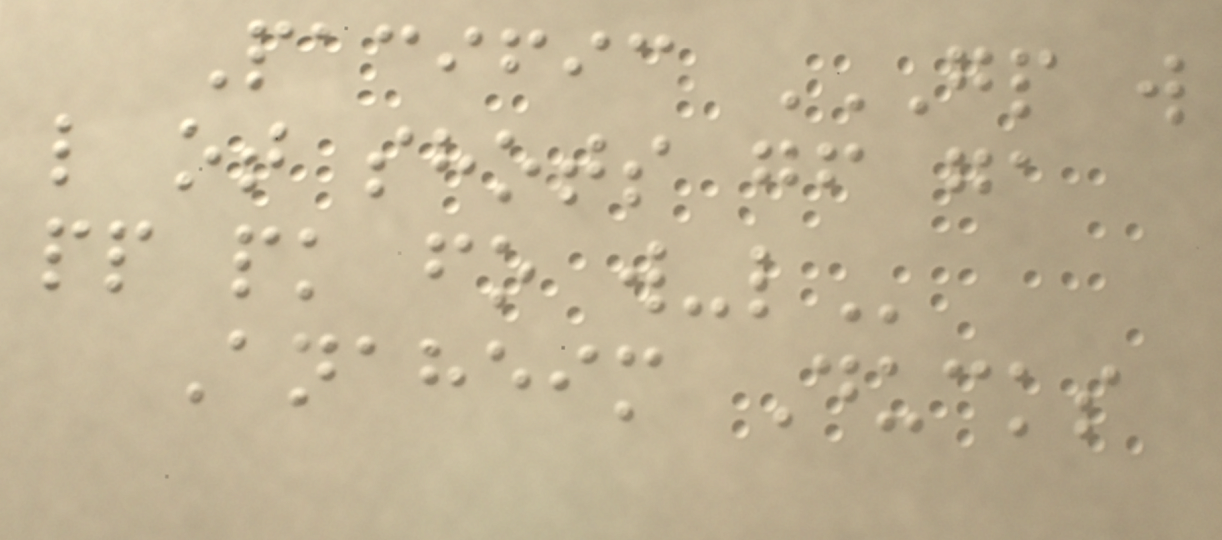Pacific GP W
L OT SHOTS GF GA
PP PK FO W-L
Anaheim Ducks
